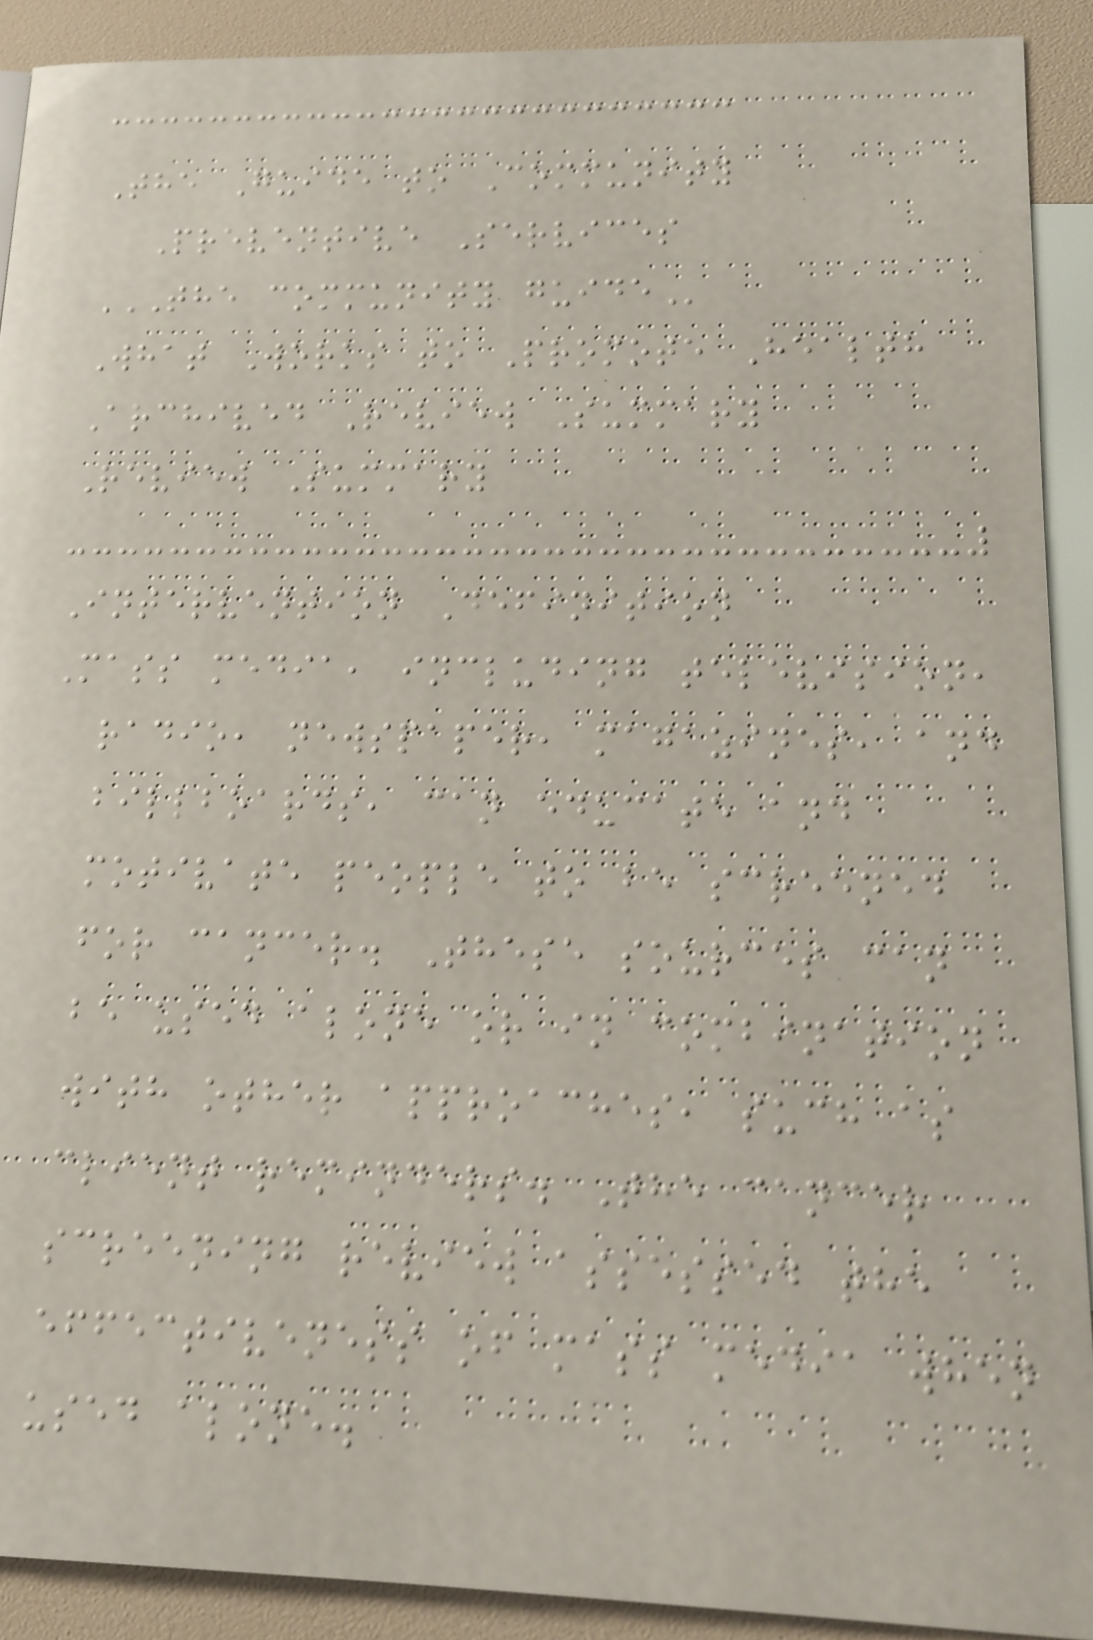The Guide to Community
Preventive Services
THE COMMUNITY GUIDE
What Works to Promote Health
Archived Review Summary
Review Summary
Intervention Definition
Mass media, including television,
radio, newspaper, magazines, and
billboards, can educate and
motivate people to be screened
for cancer. These sources can
be used alone or in combination
with other approaches, such as
client reminders. The cancer
screening review assessed the
effectiveness of mass media when
used alone.
